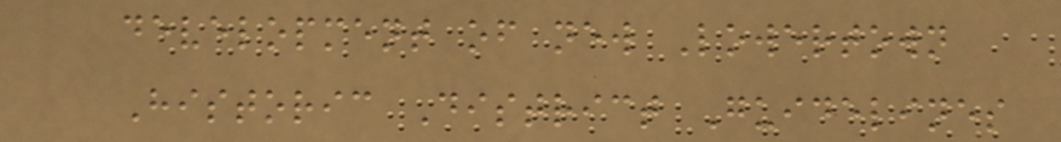development of new Lowertown
Historic District Guidelines
